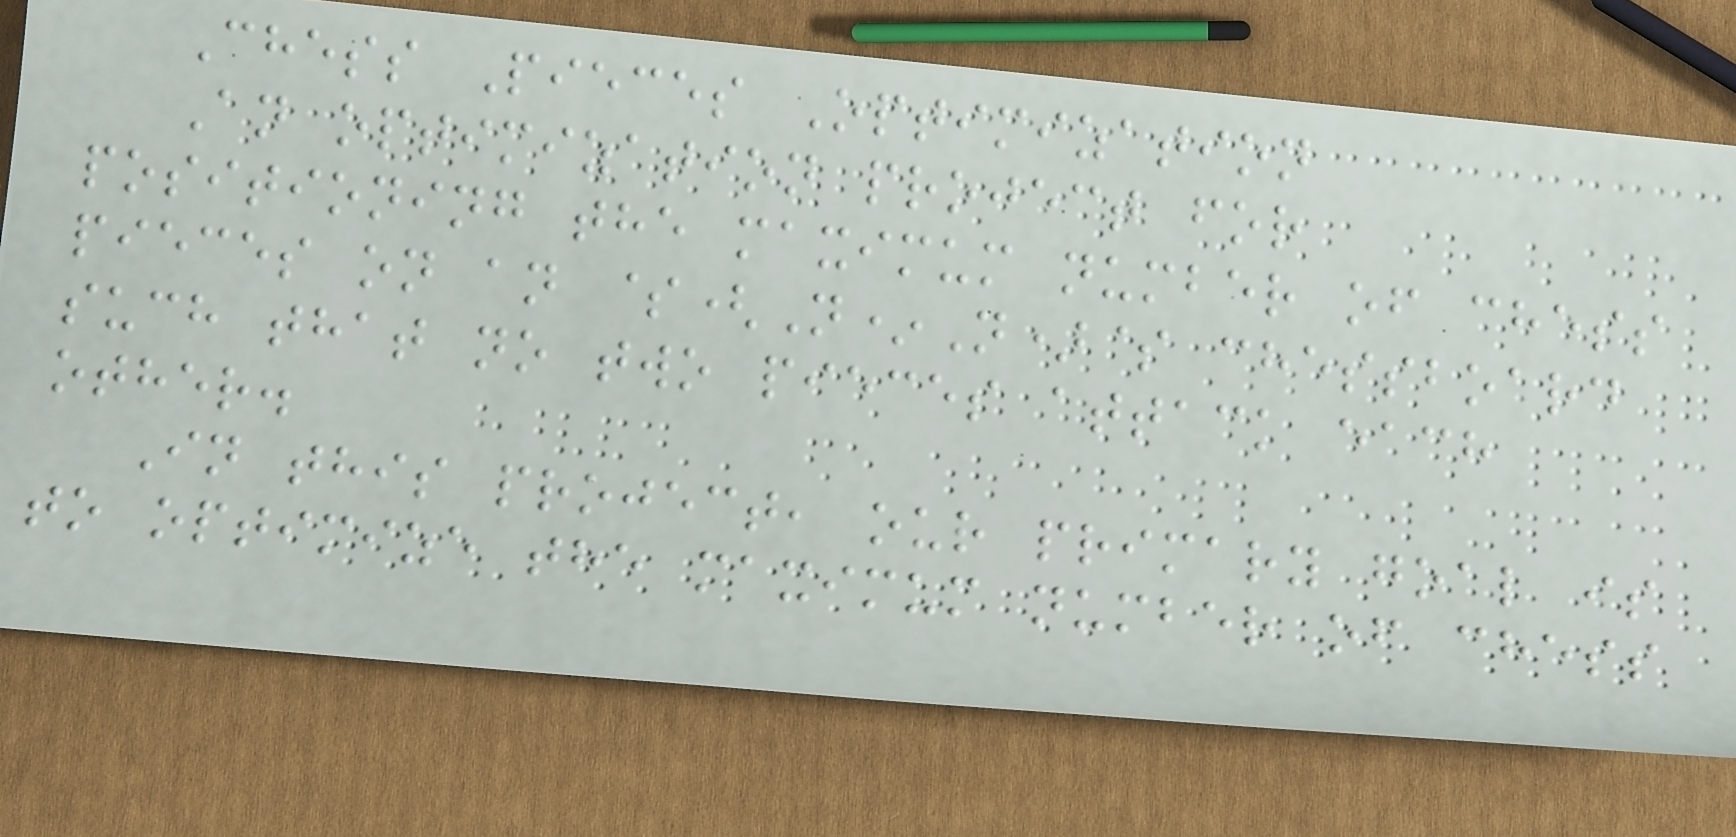Chess Pieces Optimization
An optimization project for
positioning the maximum number of chess
pieces on an $(N*N)$ chessboard
such that no two pieces attack each
other.
In this project, our primary goal is
to optimize the maximum number of chess
